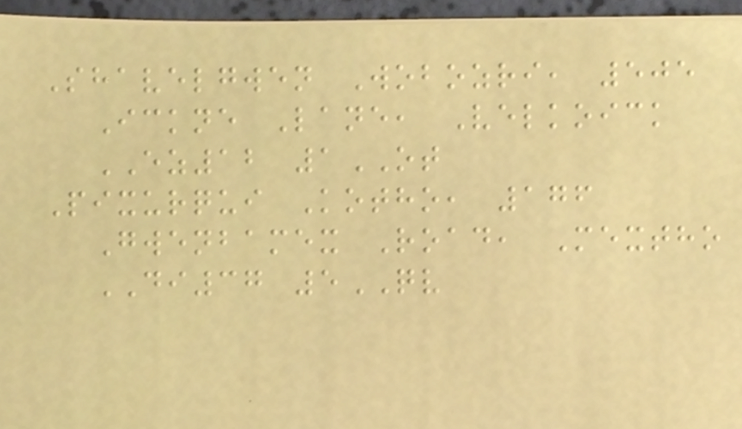Shavelgwen Wobozri, 505
Ickne Lane, Velkoick
EZ12 1OT
Pixurqui Kotho, 176
Gwenbamex Road, Mextho
DI37 5QV
